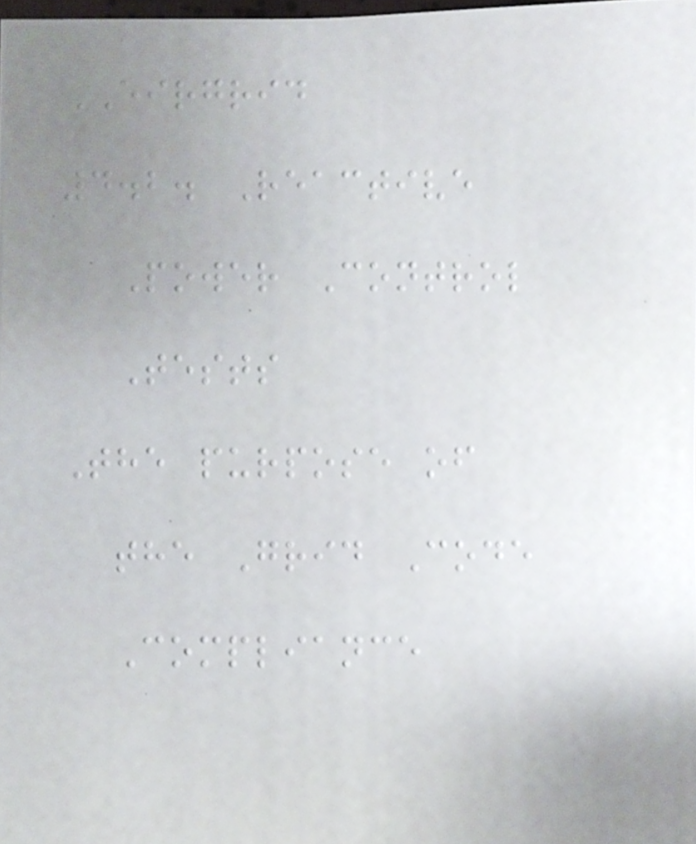EIRGRID
4.2. Reactive
Power Control
Tests
The purpose of
the Grid Code
Compliance
